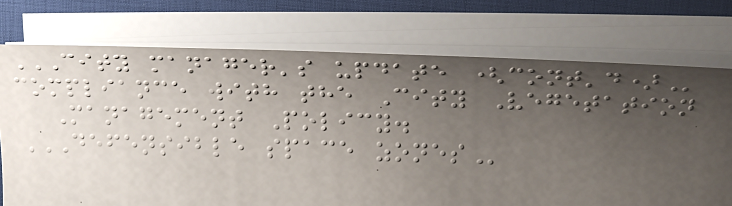CITY MANAGER'S UPDATE (CONT'D)
compliance with the City Vegetation
Management Policy.
DEFENSIBLE SPACE ZONES
